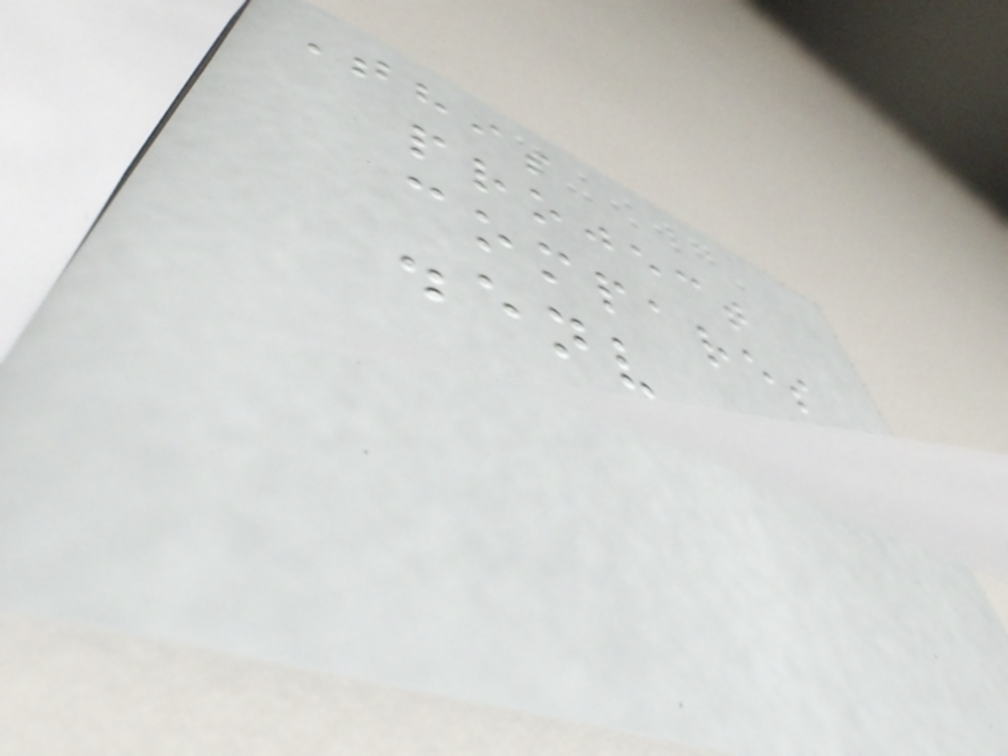This
project
compares
.env
